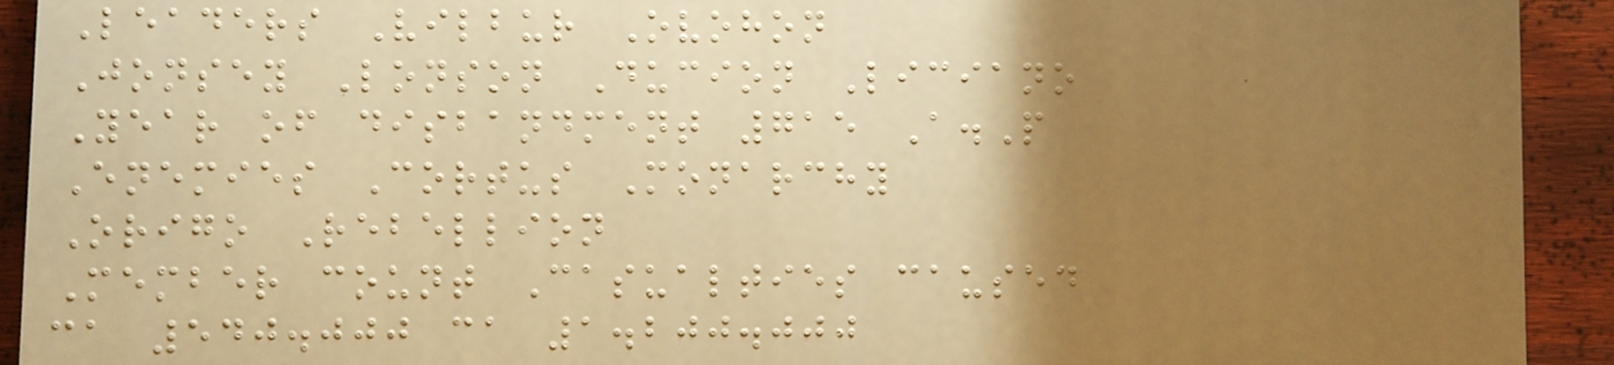Leaders Vilbur Ovohon
Jonsey Lonson Ducion Liciano
Year of disbandment 715 A.P
Enemies Cortus Monarchy
Origo Rebellion
Member count Casualties caused
ca 540.000 ca 1.200.000
